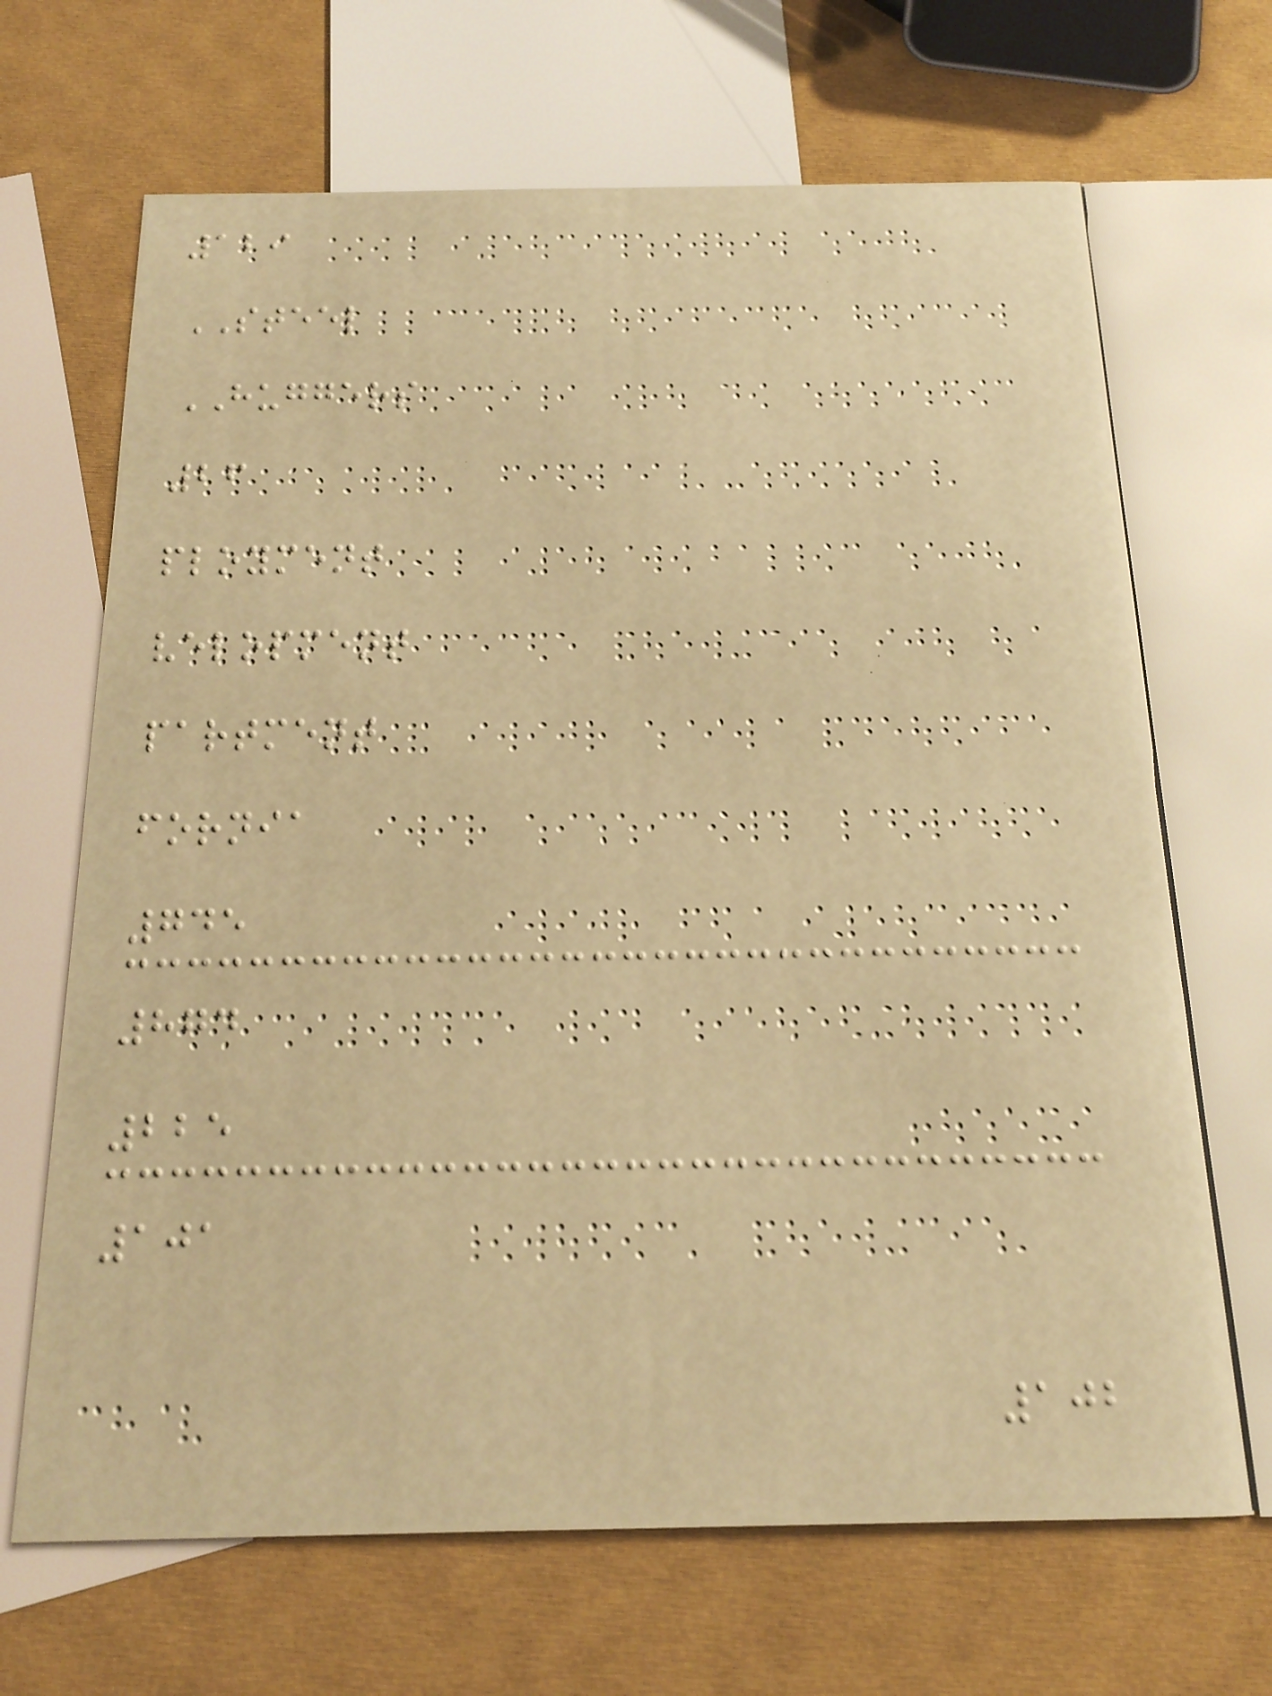129
STEEL
HUGGERS
26
ployment
velopment
partment
fornia
745
874
225
101
102
